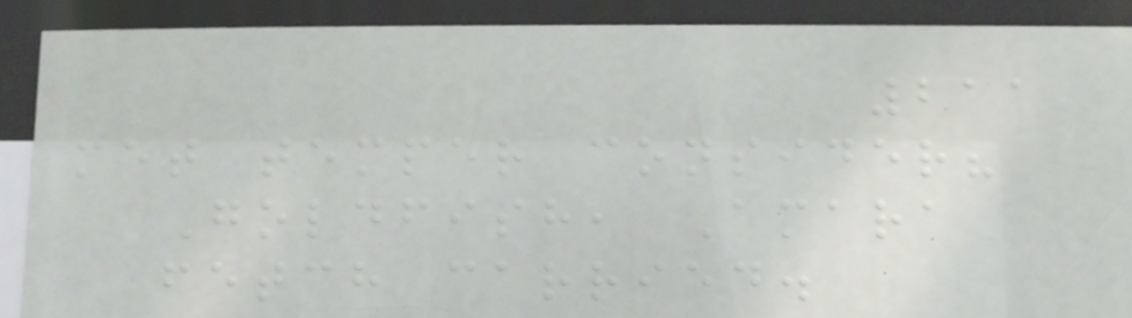211
met temper consider?
Goldfish, Amara
fetch carried.
